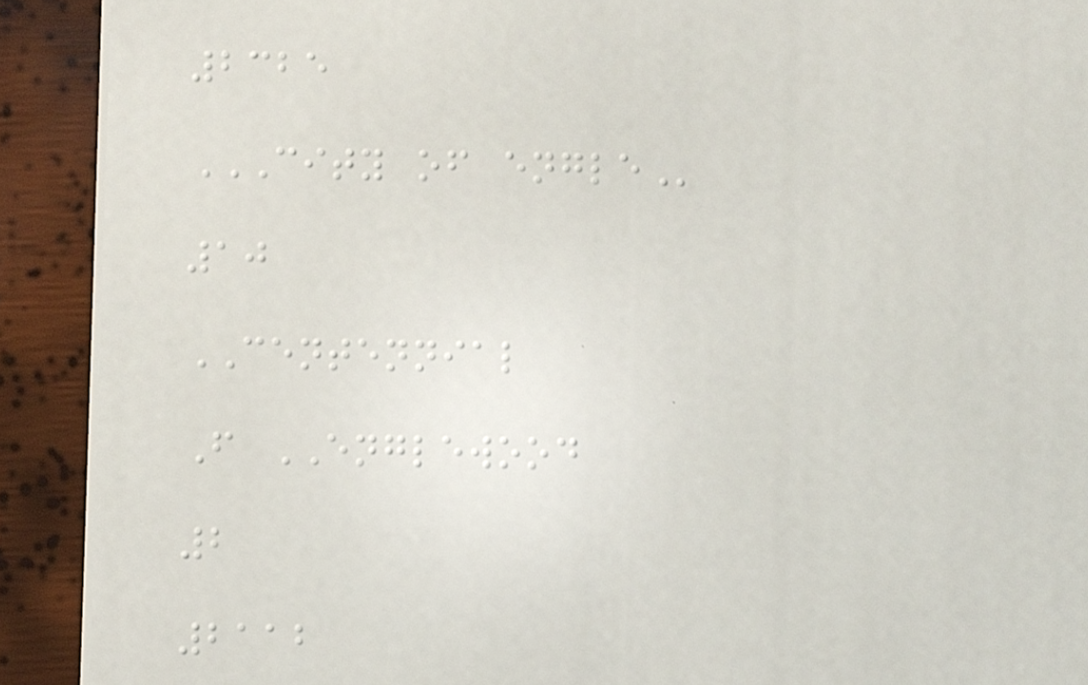2325
CITY OF ENGLE
10
CENTENNIAL
F ENGLEWOOD
2
2112
